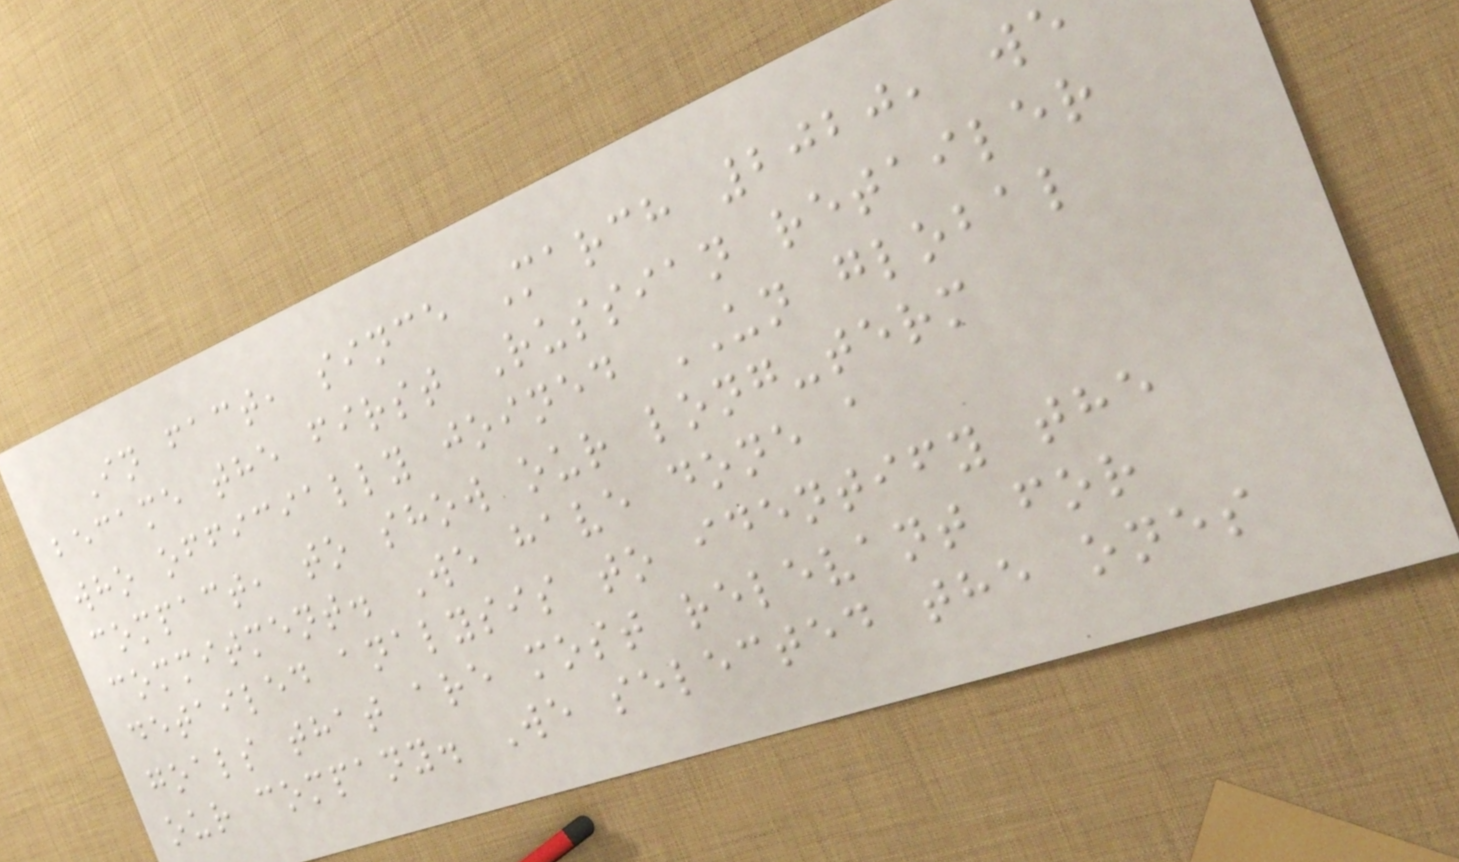In fact, since March 2020, we
became the first Russian retailer
who officially joined UN global
compact, to show our long-term
commitment. We have done a
detailed analysis to identify the
goals that are most relevant for
our company. We selected the ones
